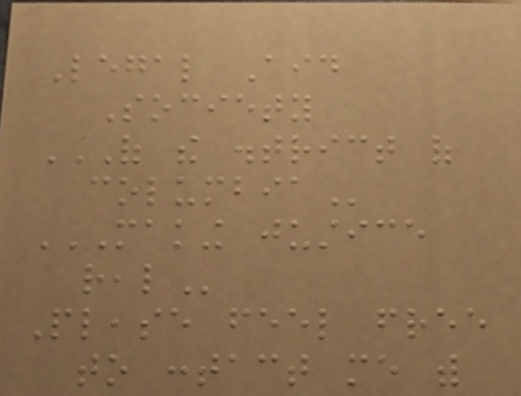Legal Aid
Society
OF THE DISTRICT OF
COLUMBIA
MAKING JUSTICE
REAL
Please feel free
to contact me with
